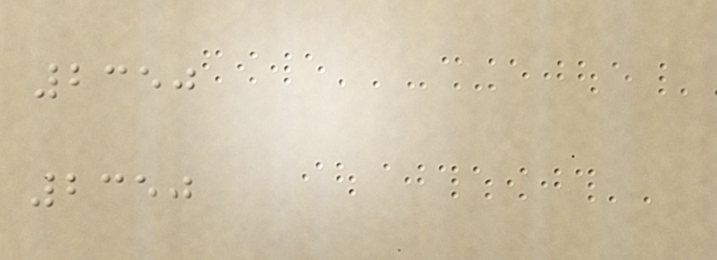2350
2350
